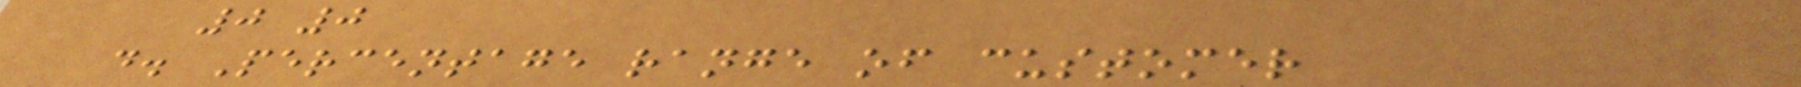0 0
d. Percentage range of customer
